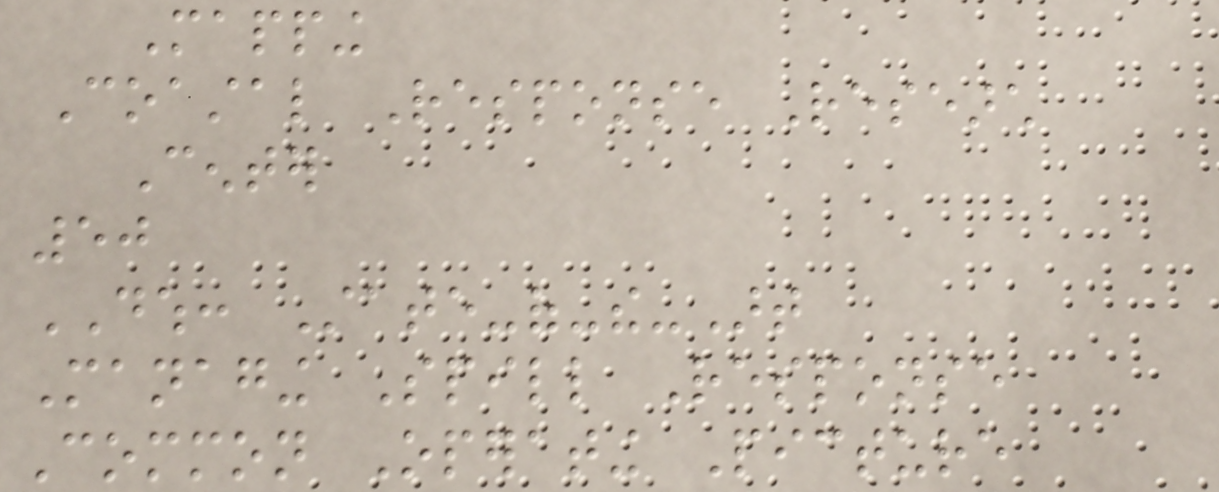Mapping
Coastal Response Research
Center
50
DWH: State-of-the-Art
Managing Spill Response
Common Operating Picture
